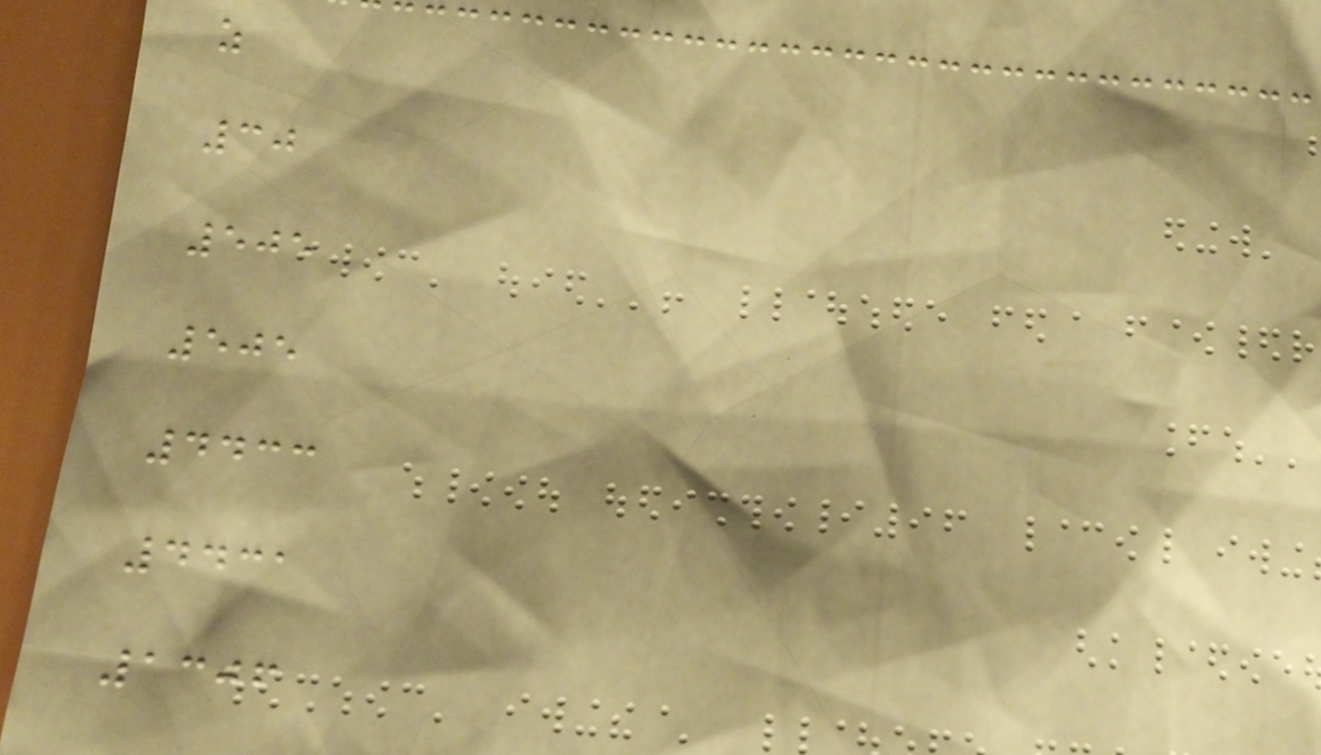z
30
505
505
4433
4431
1306
